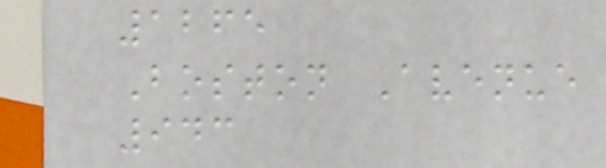1265
Boston Avenue
943
